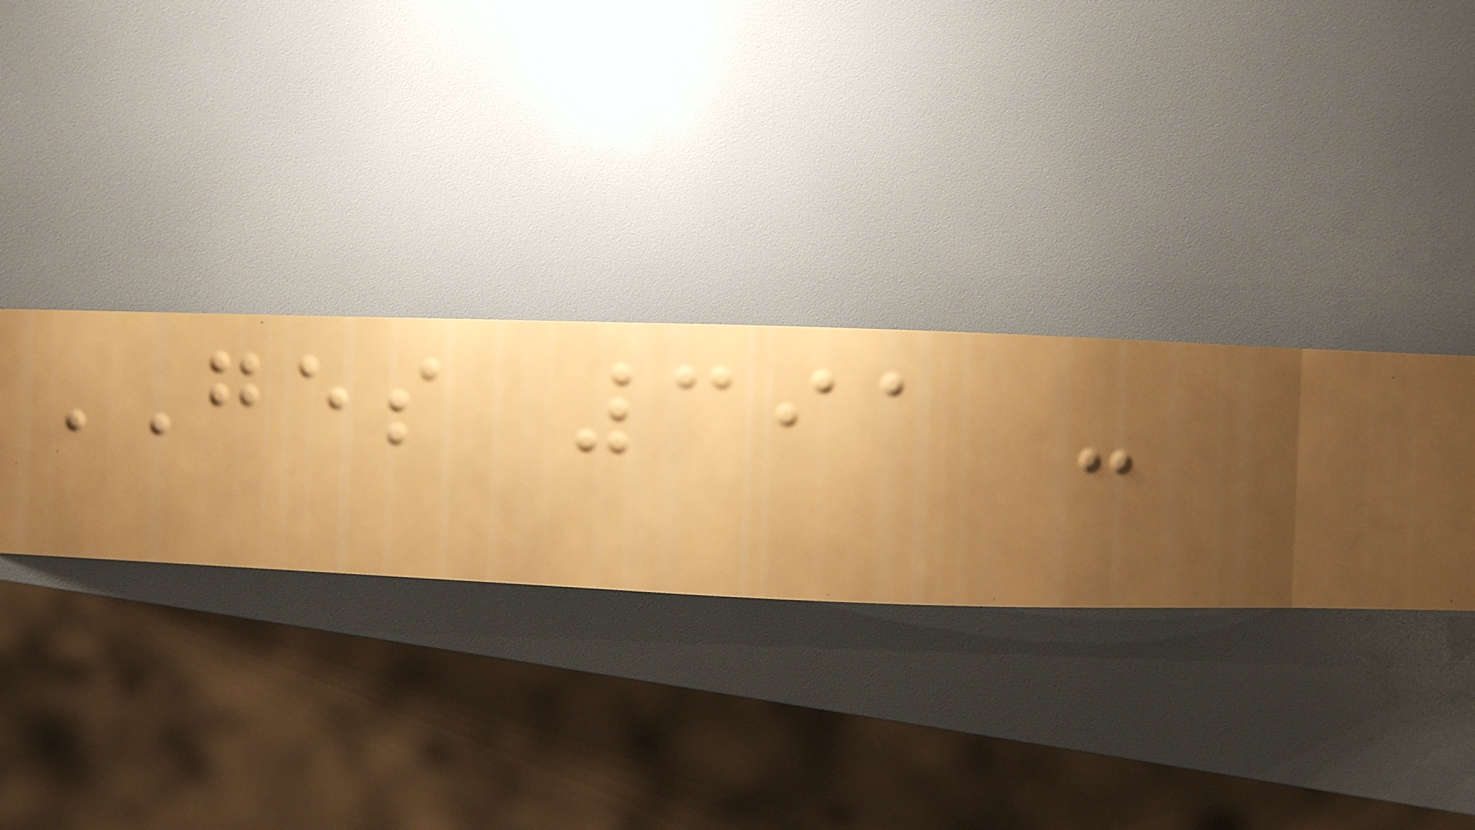GES 391 -
